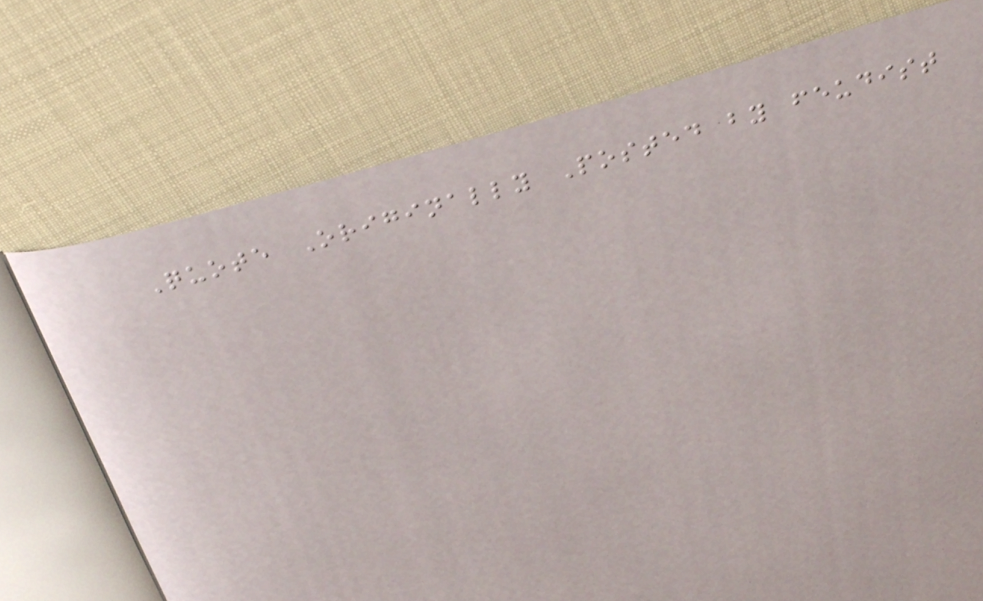Quote Originally Posted by feudist
